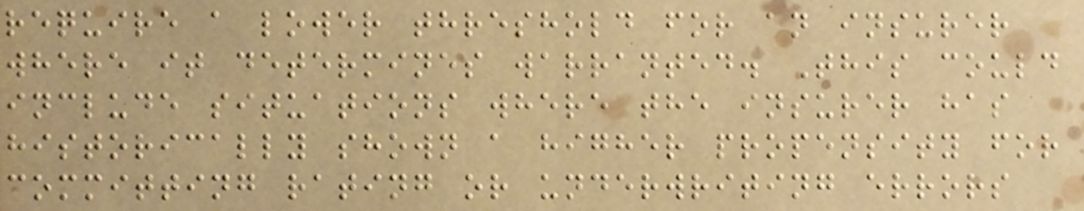require a lower threshold for an insurer
where it determines warranted. This could
include situations where the insurer has
historically shown a higher propensity for
committing rating or underwriting errors
